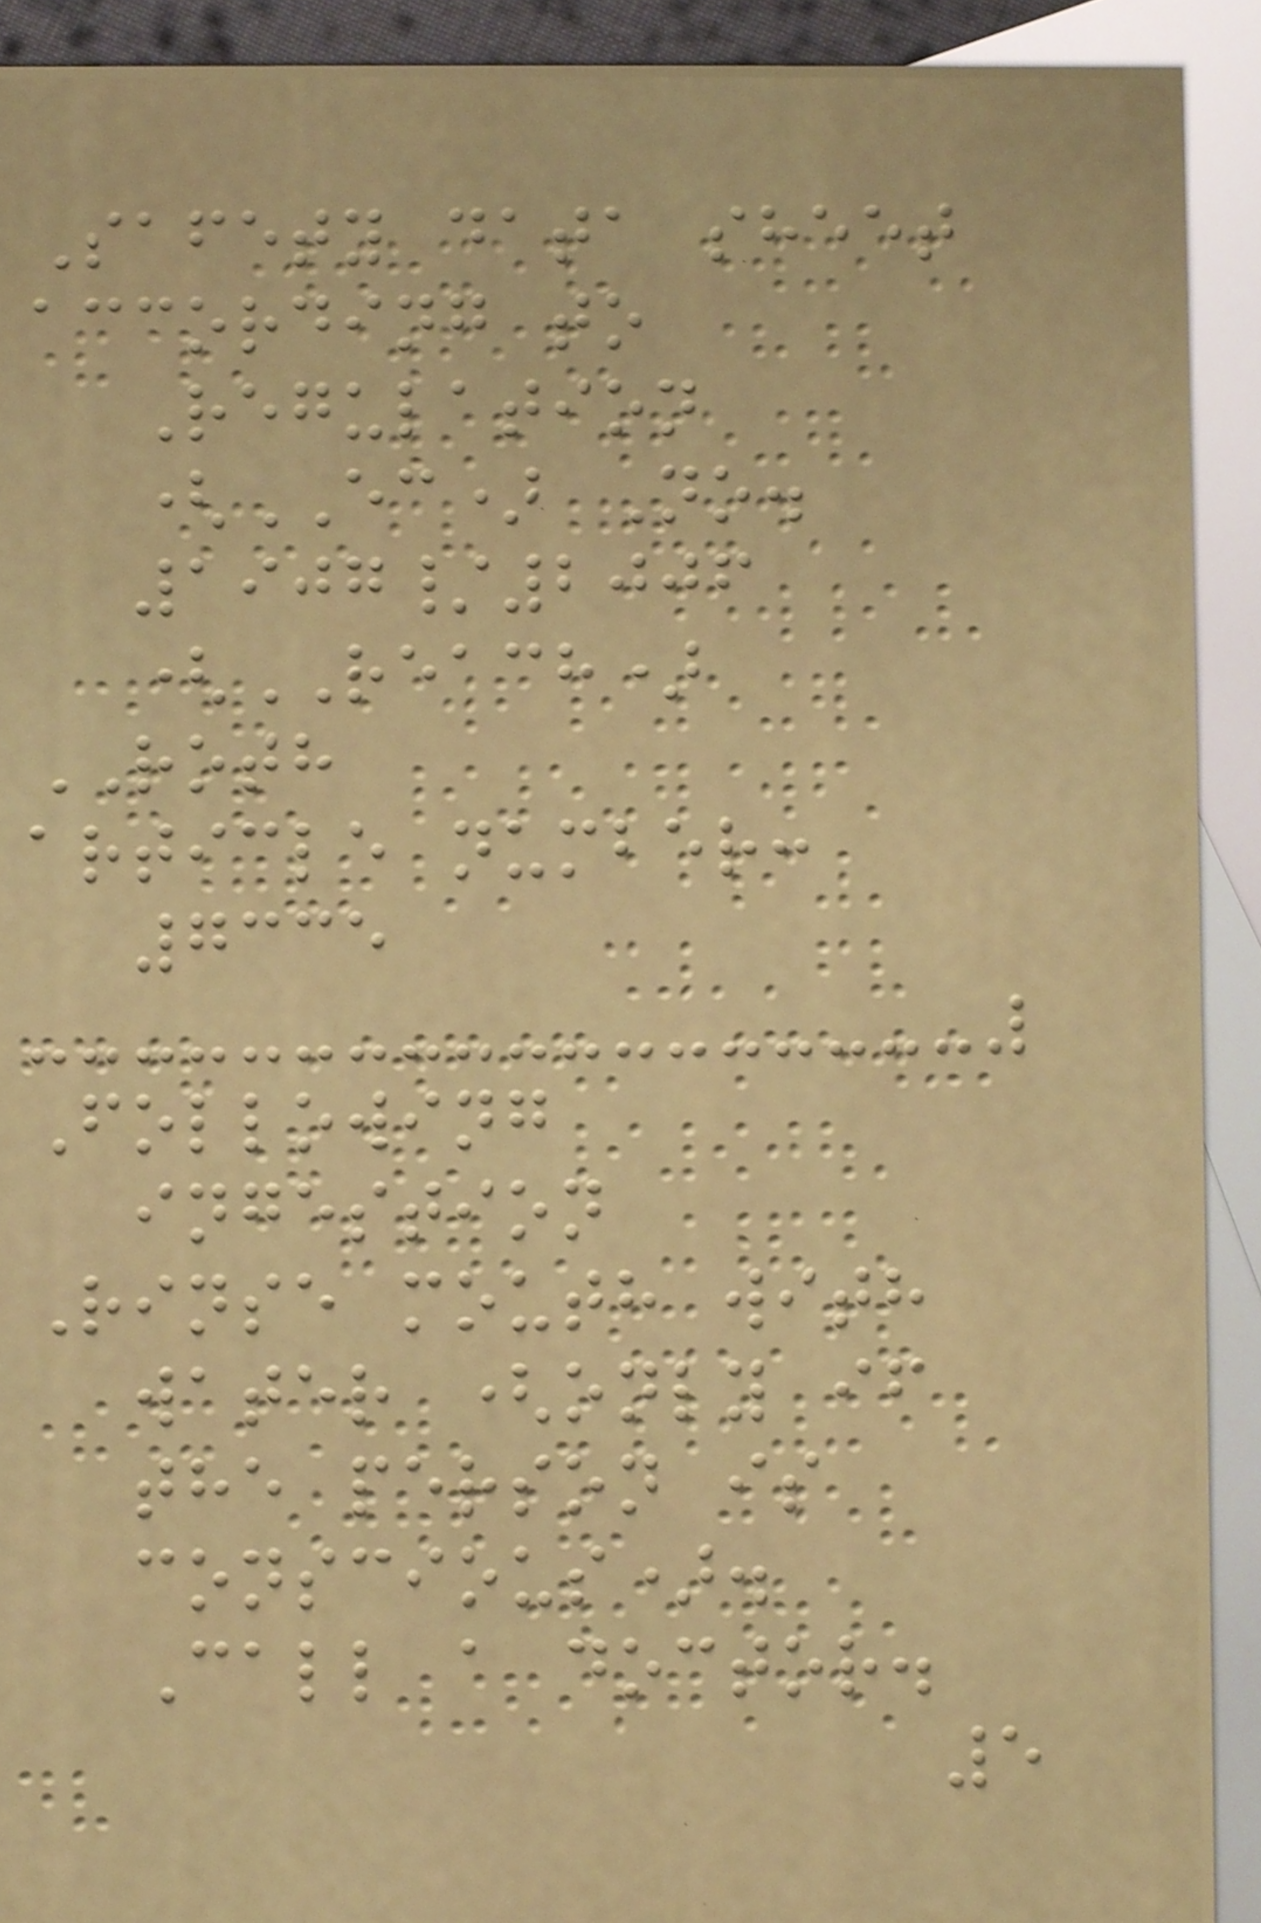Safety data sheet
according to
Regulation
(EC) No.
1907/2006
(REACH)
ROTH
article number:
7335
Following
ingestion
Rinse mouth with
water (only if
the person is
conscious).
Call a doctor.
5
